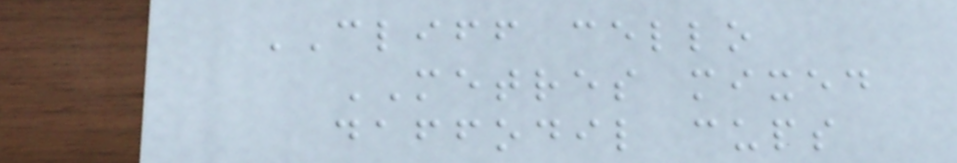CLIFF cello
METRES mixed
daffodil cups
